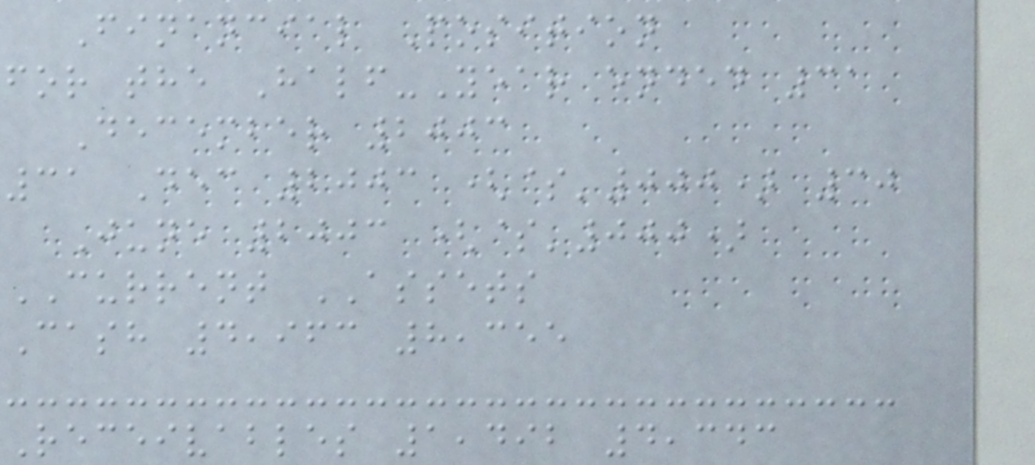Financial Position
for the Half-Year ended 31
December 2003
31 Dec 2003 ($'000) 30
June 2003 ($'000)
CURRENT ASSETS
Cash 4,963 8,355
Receivables 1,492 4,343
